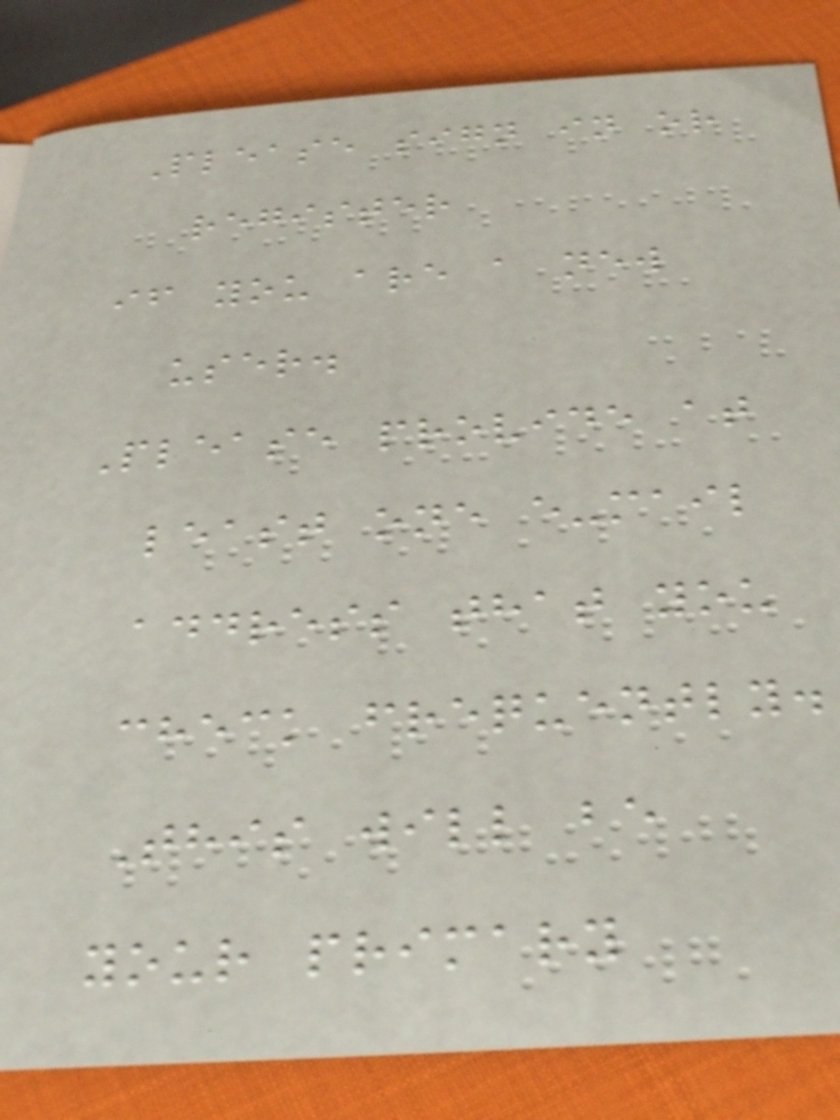Please sign in or
register
if you are a new
user.
Please provide at
least one e-mail
address that you
check frequently.
This will be
your primary
